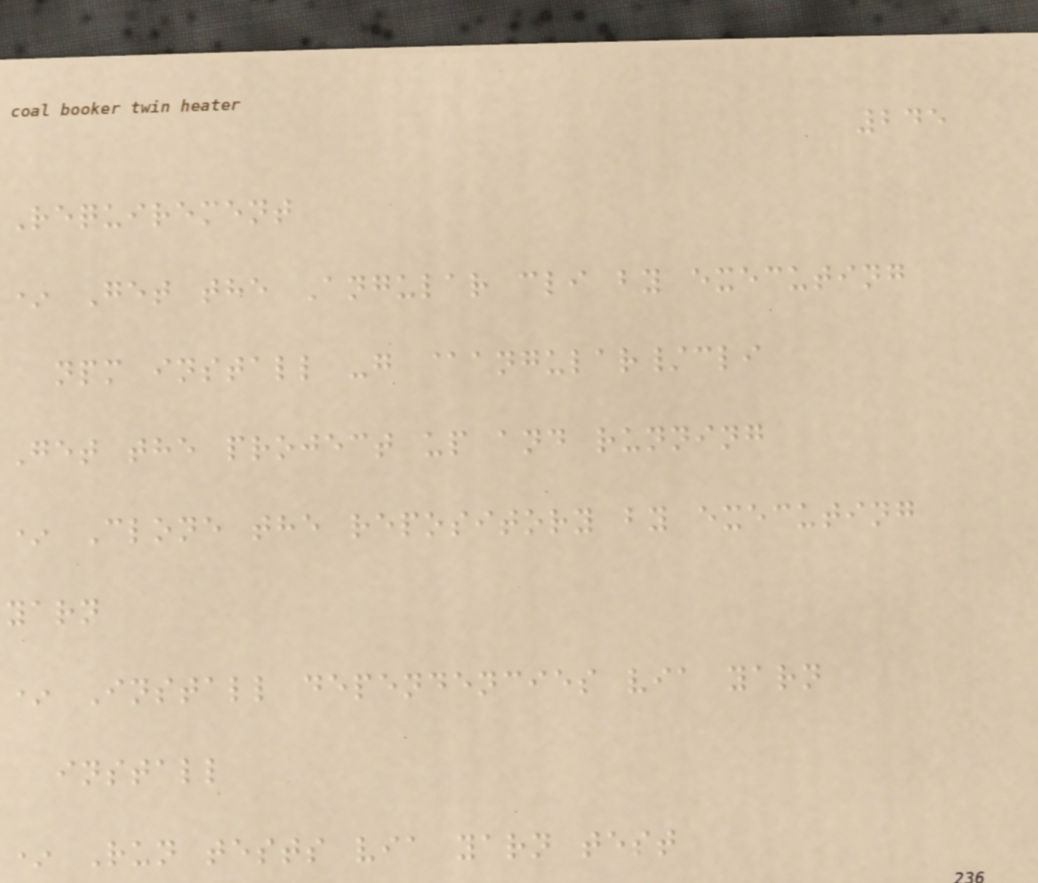245
Requirement
* Get the Angular cli by executing
npm install -g @angular/cli
Get the project up and running
* Clone the repository by executing
yarn
* Install dependencies via yarn
install
* Run tests via yarn test
